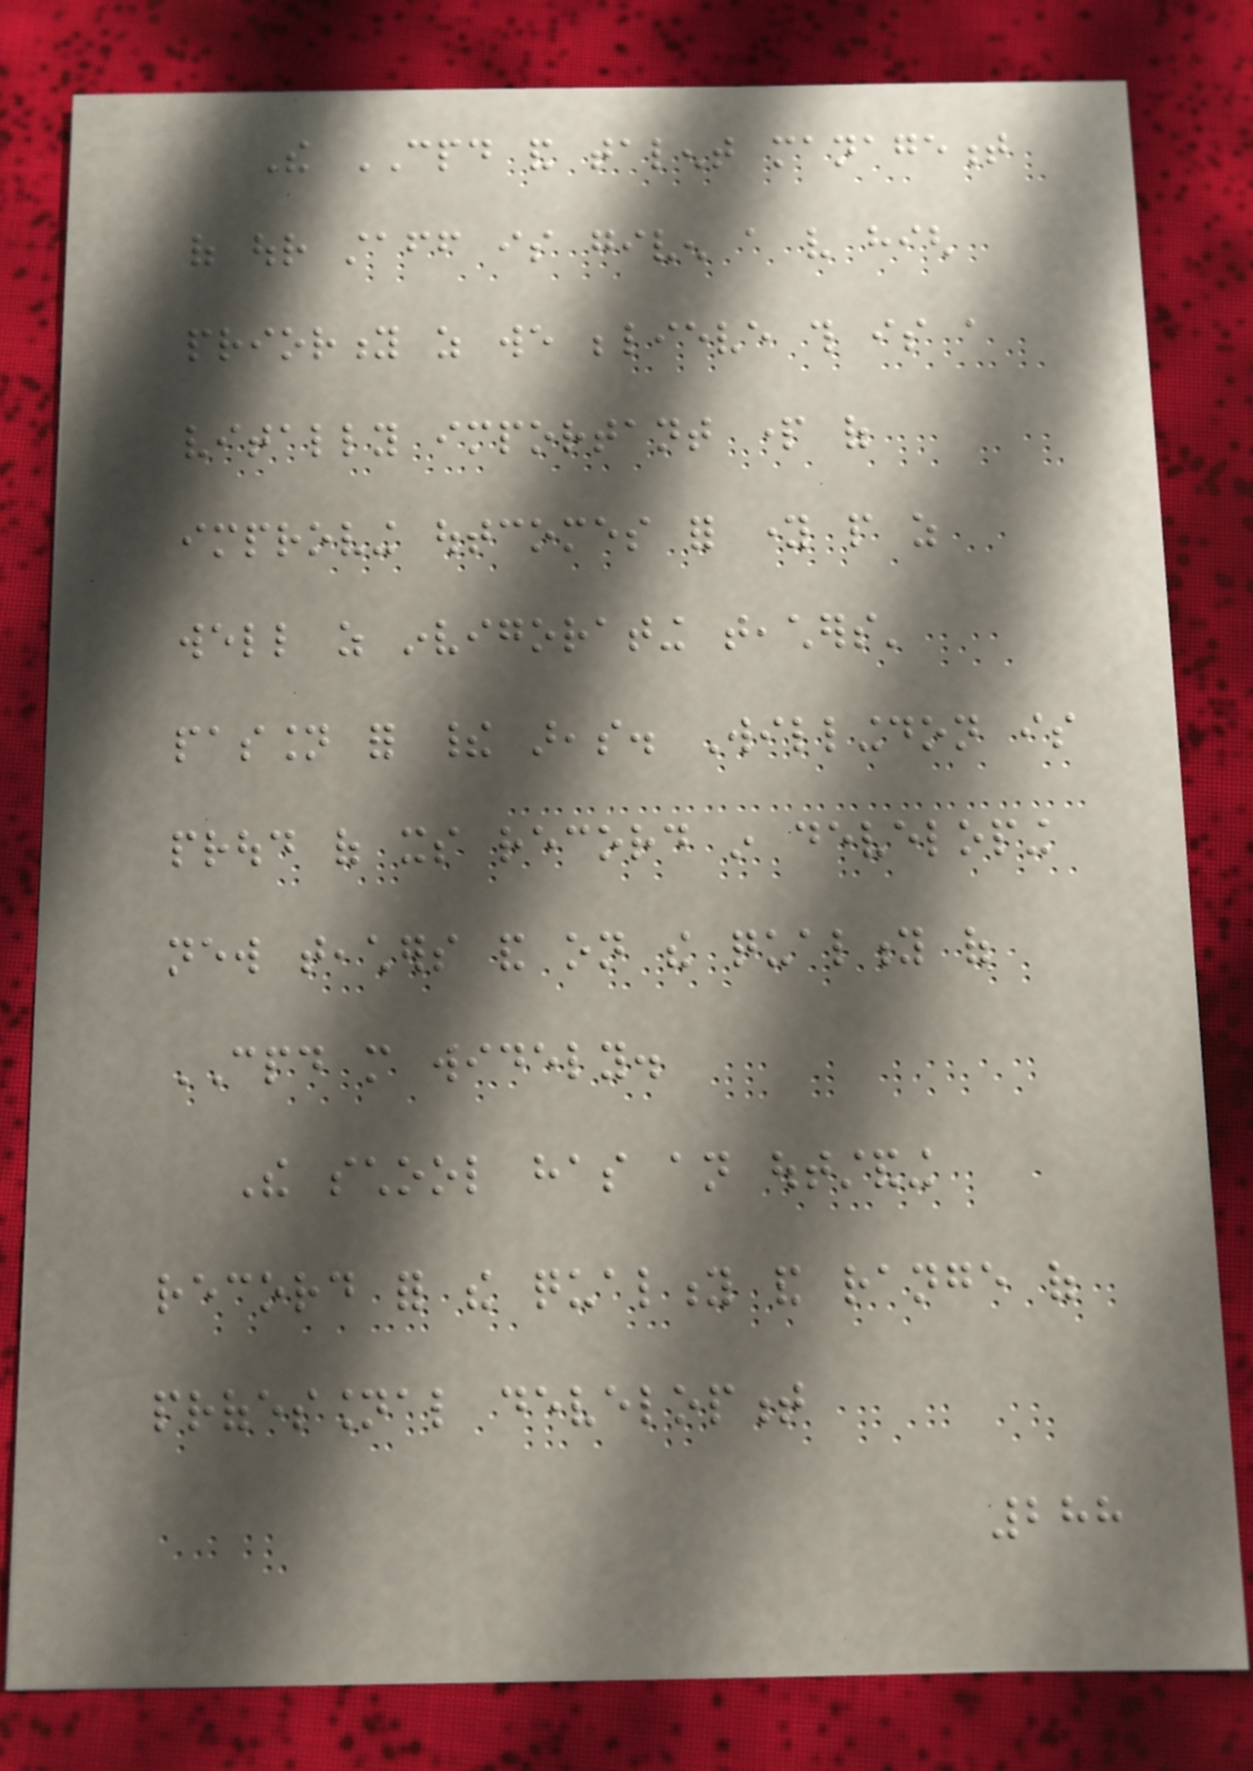The CPD and talent management
of our staff is given a very high
priority as we believe this is a
vitally important part of
improving outcomes for young people as
well as invigorating teachers'
passion for their areas. Willingdon is
proud of its record in developing
new teachers and on the quality of
CPD more widely.
The school has an outstanding
record for the quality and range of
professional development
288
